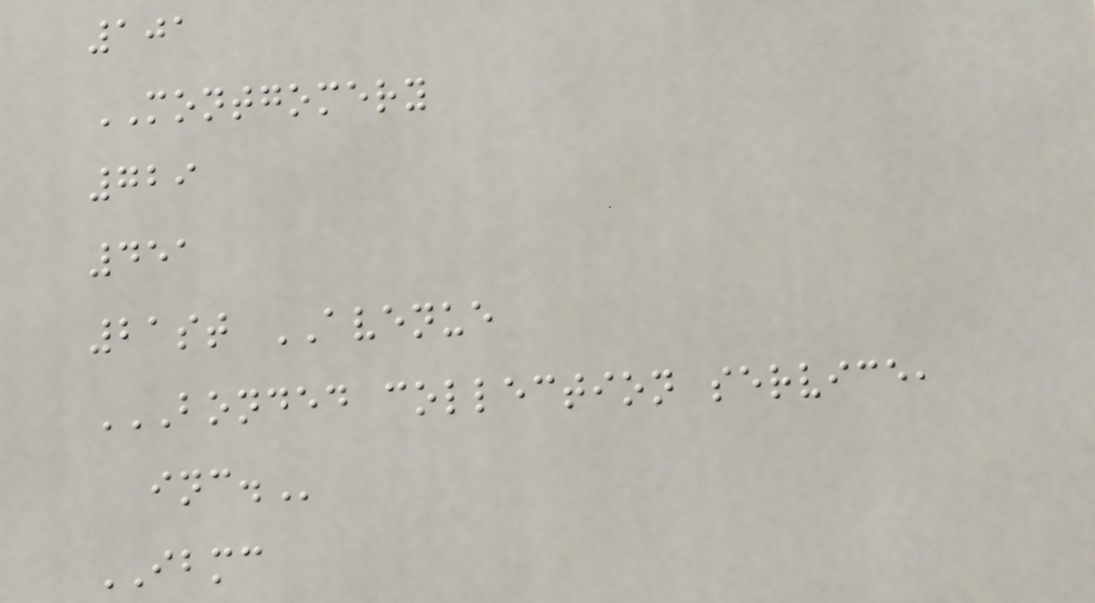101
MONTGOMERY
729
451
21st AVENUE
BONDED COLLECTION SERVICE,
INC.
IBMC
